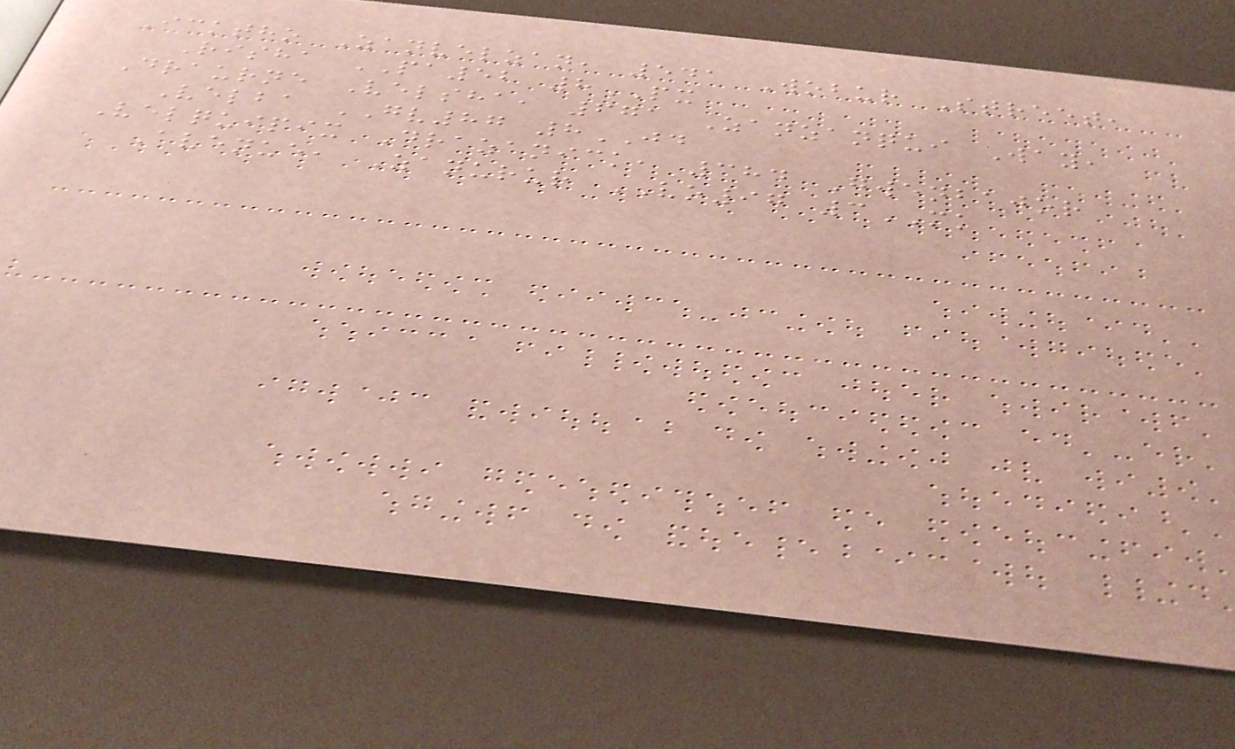Icktho Zanvelzan, 541 Wobur Street,
Risha PA52 8PX
Draurne Velsha, 671 Zanzanqui Way,
Velba GV87 8JD
Velquipix Drazanick, 384 Gwenbajor
Avenue, Zanurur VO97 3MK
